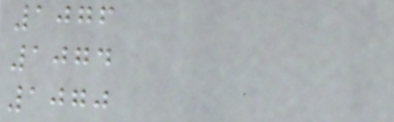1076
1074
1070
